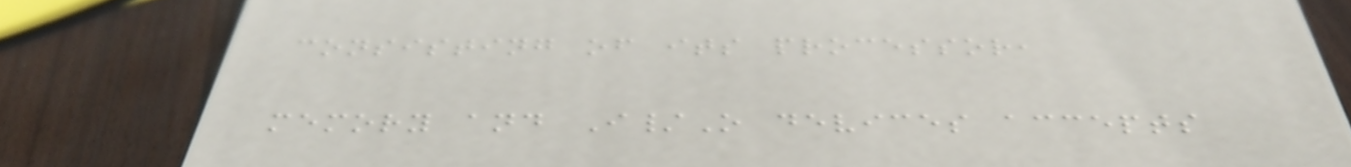consisting of its processor,
memory and I/O devices accepts
